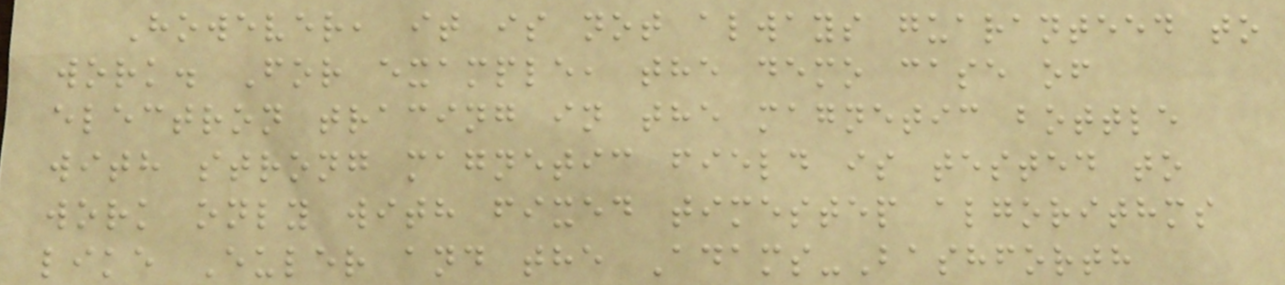However, it is not always guaranteed to
work. For example, the demo case of
electron tracing in the magnetic bottle
with strong magnetic field is tested to
work only with fixed timestep algorithms
like Euler and the Adams-Bashforth
